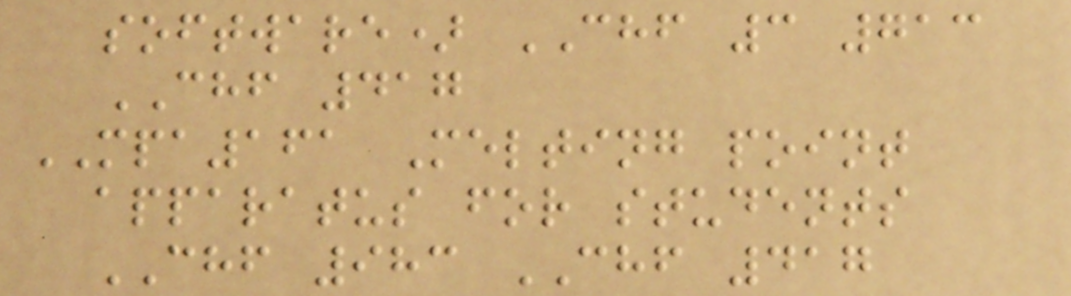software) CHF 3 713
CHF 417
MPA161 Melting point
apparatus for students
CHF 983 CHF 417
